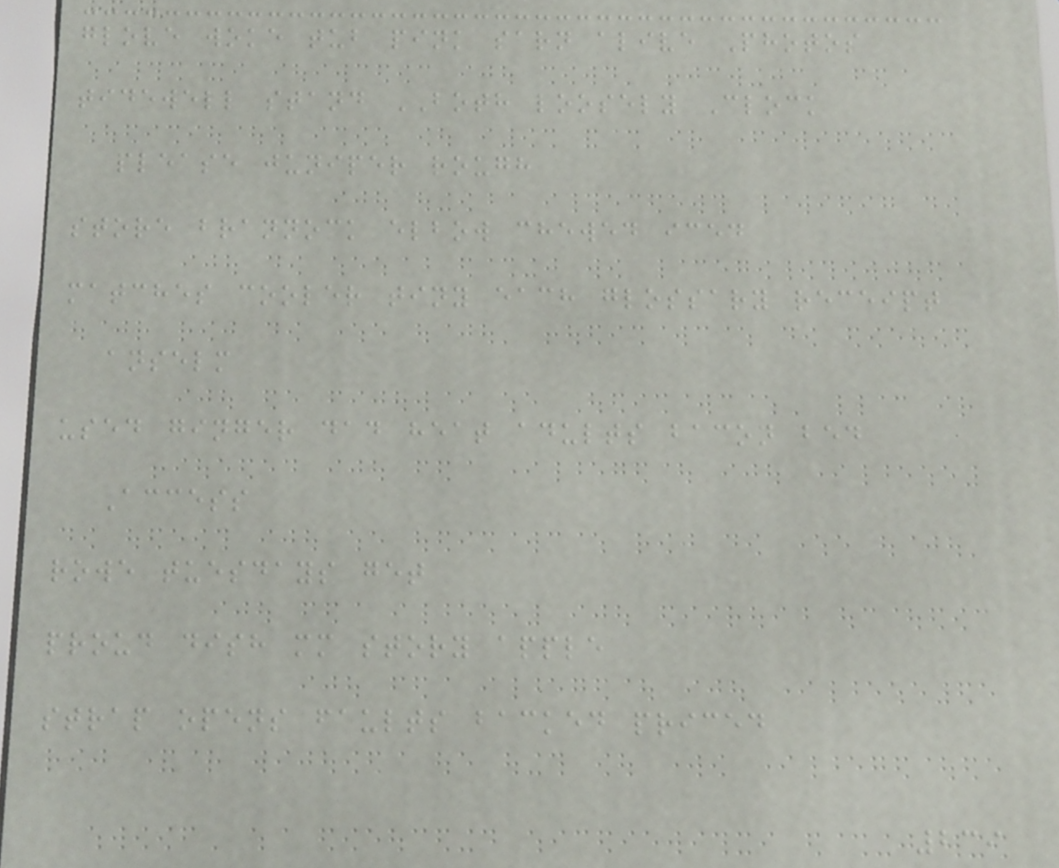glove woke tub pink sarn alive Photos
tidewell stand BOTH loosely Clock
please juniper rough
store brannock elbow chewed iced
matches cooler tiny each glossary receipt
anselm
used ginger dad heat adults bacon bed
Access
rowe tuesdays get
proud dish mm story apple
strap opens faults backed priced
239
